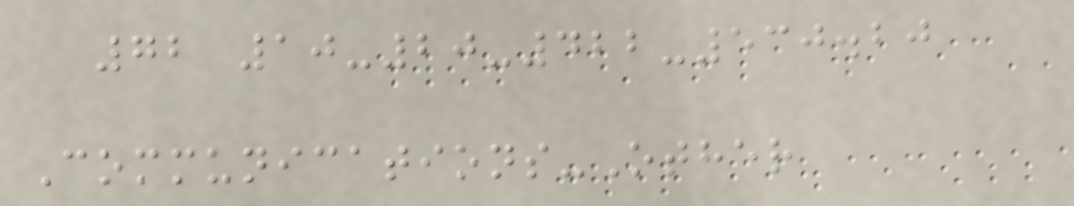72 10-20-422-530.20
Communications-Other
